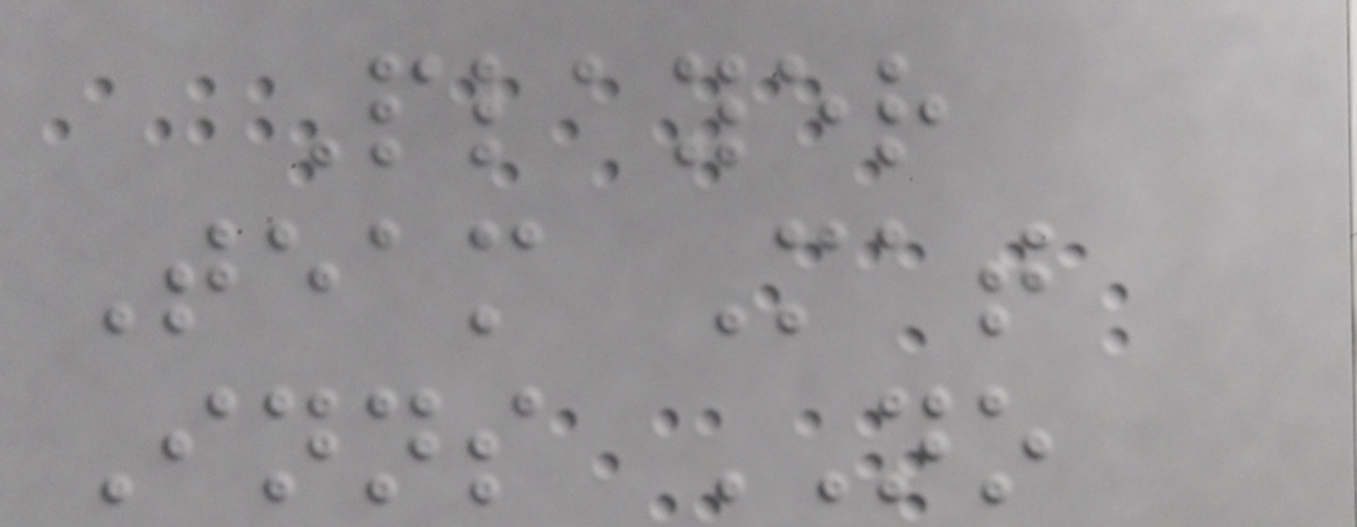Player
Team Mat
Inns NO
